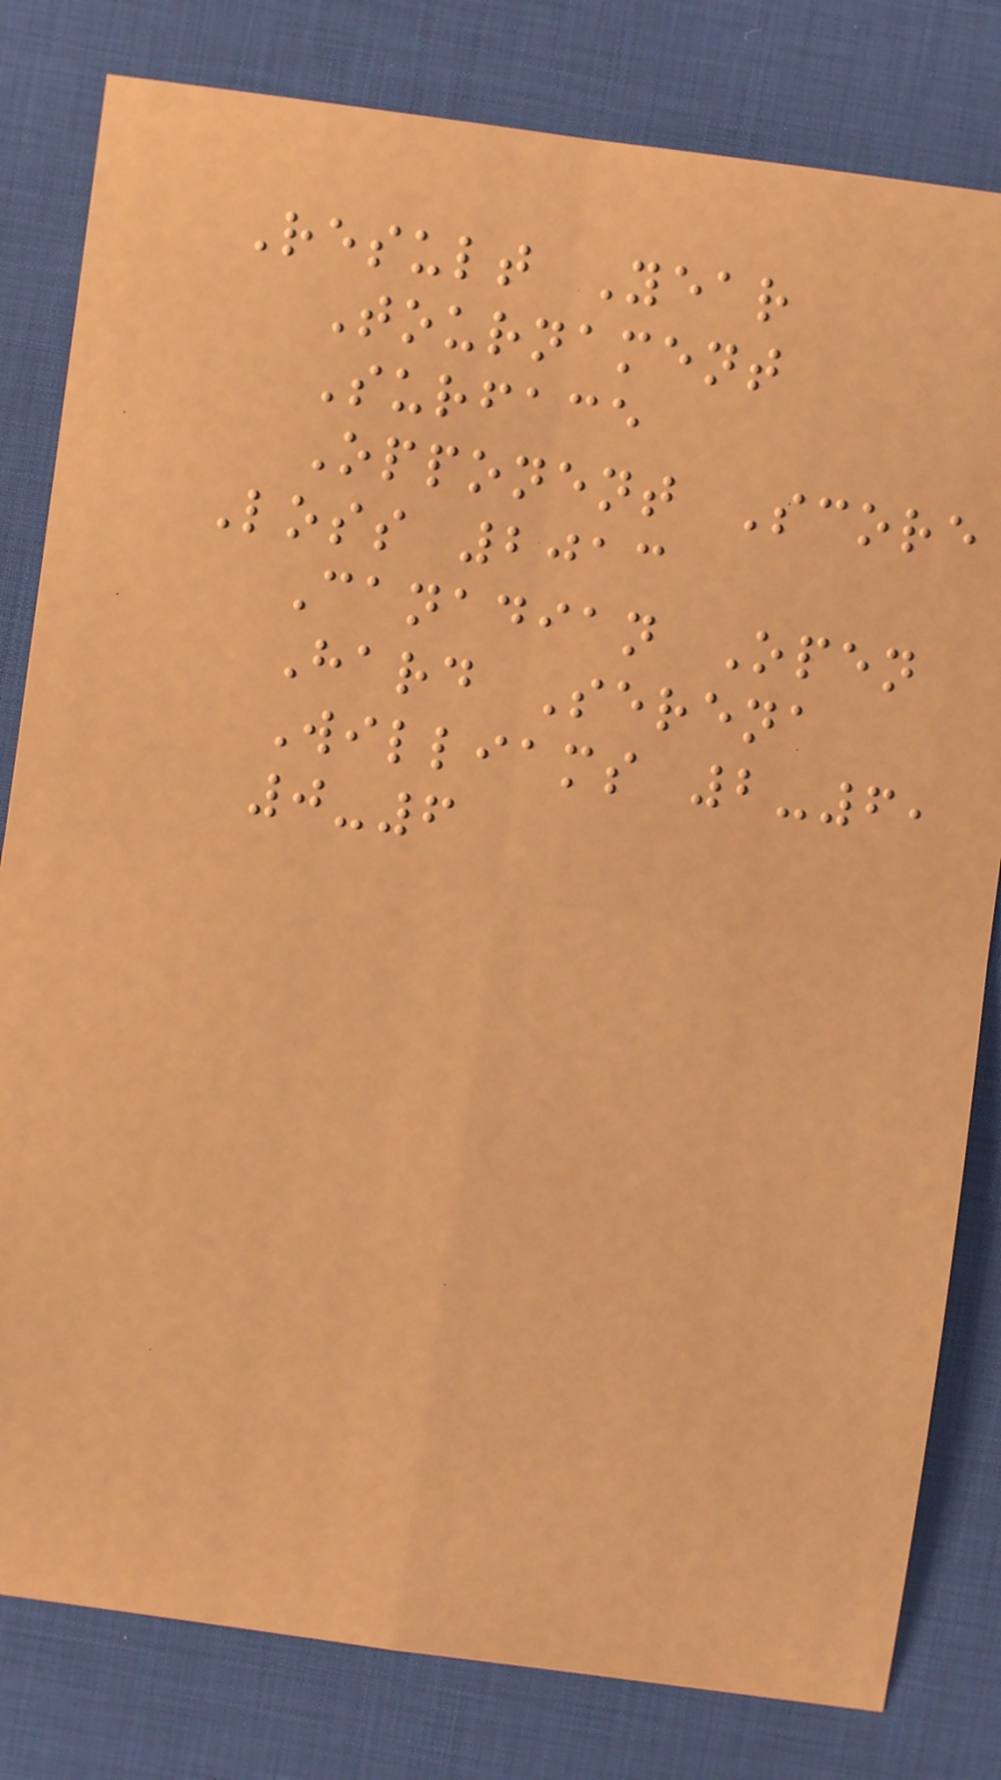Result Year
Tournament
Surface
Opponent Score
Loss 2013
Canadian Open
Hard Serena
Williams 2-6,
0-6
